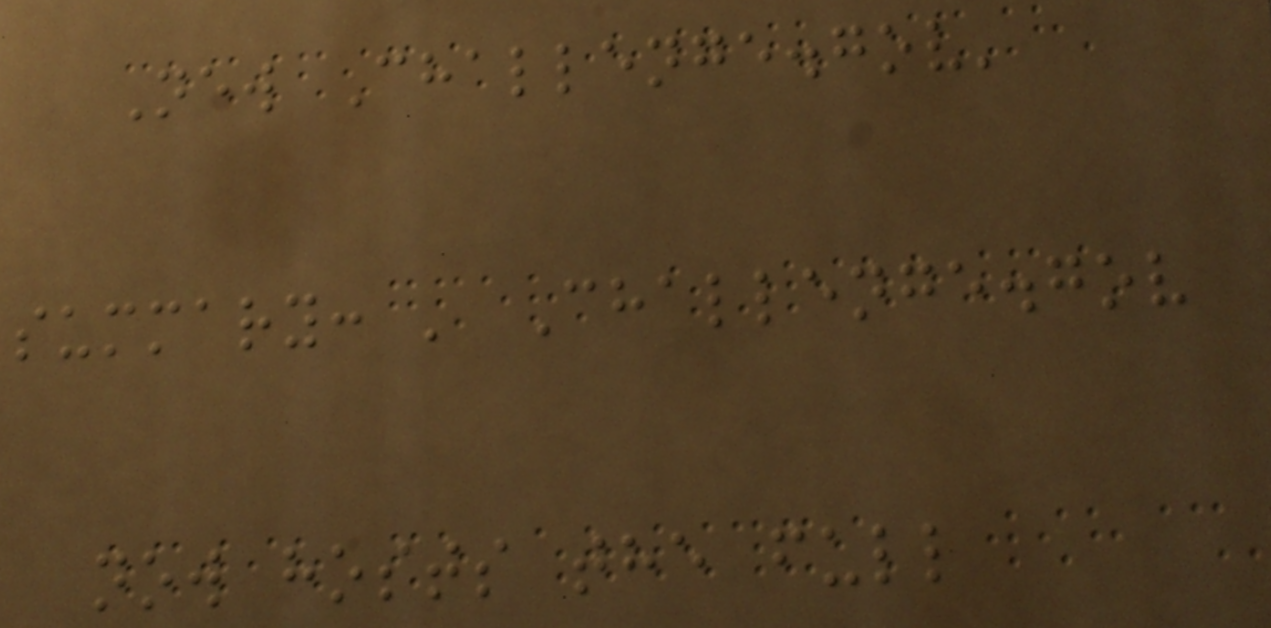New Challenge.gov'
summary: ' Challenge.gov
now hosts the full
